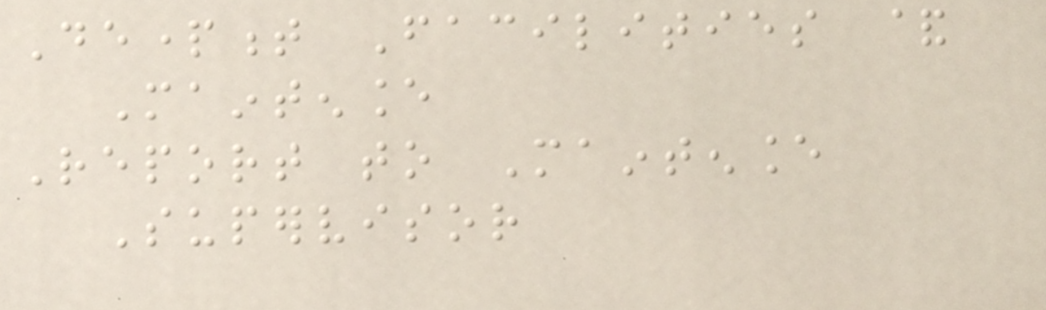Department Facilities &
Maintenance
Report to Maintenance
Supervisor
